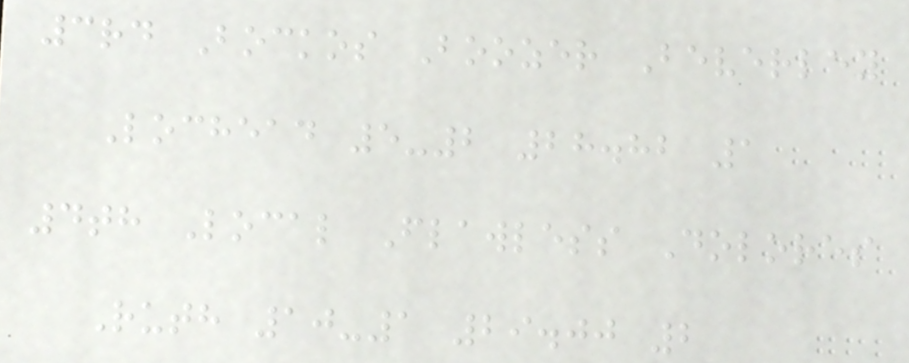3rd Bockos Boozer Beverley
Lochead 5-2 28.82 1
4th Local Flawless Dolores
Ruth 10-1 29.00 2
